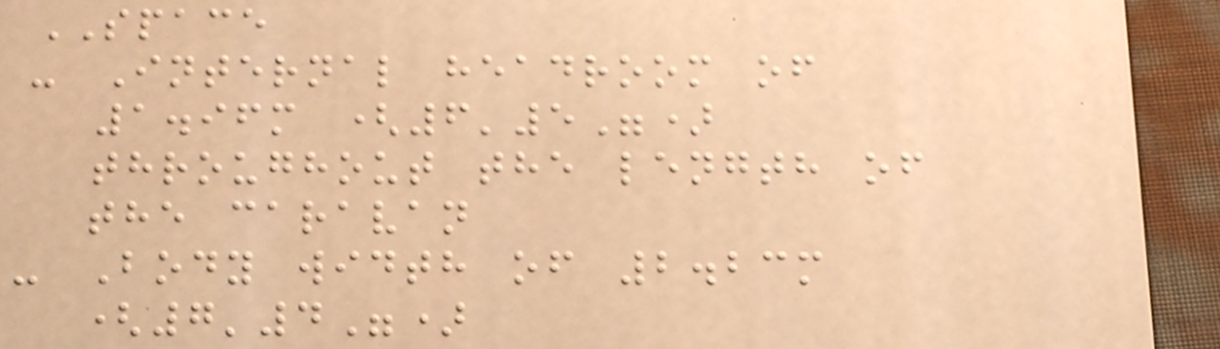SPACE
- Internal headroom of
1.96m (6'5")
throughout the length of
the caravan
- Body width of 2.23m
(7'4")
